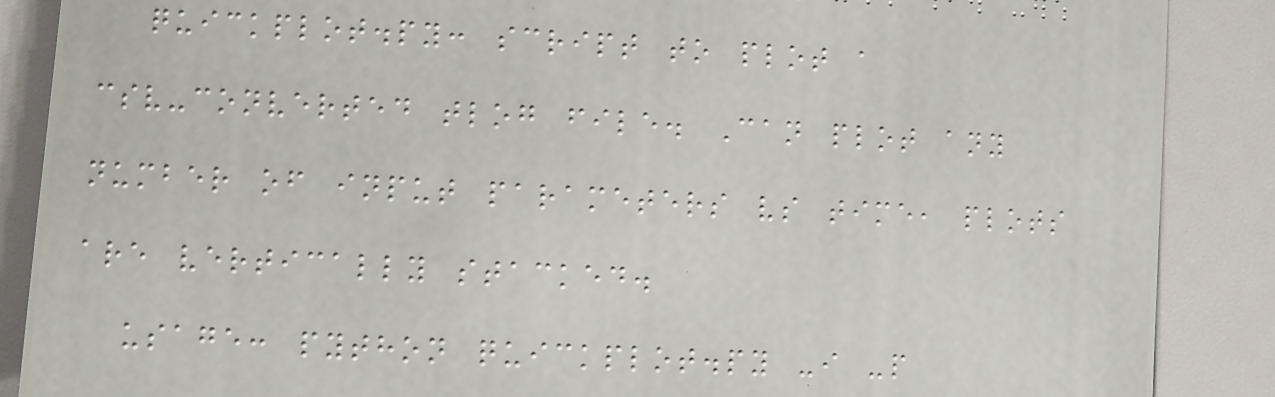quickplot.py: script to plot a
csv-converted tlog file. Can plot any
number of input parameters vs time, plots
are vertically stacked.
usage: python quickplot.py -i -p
